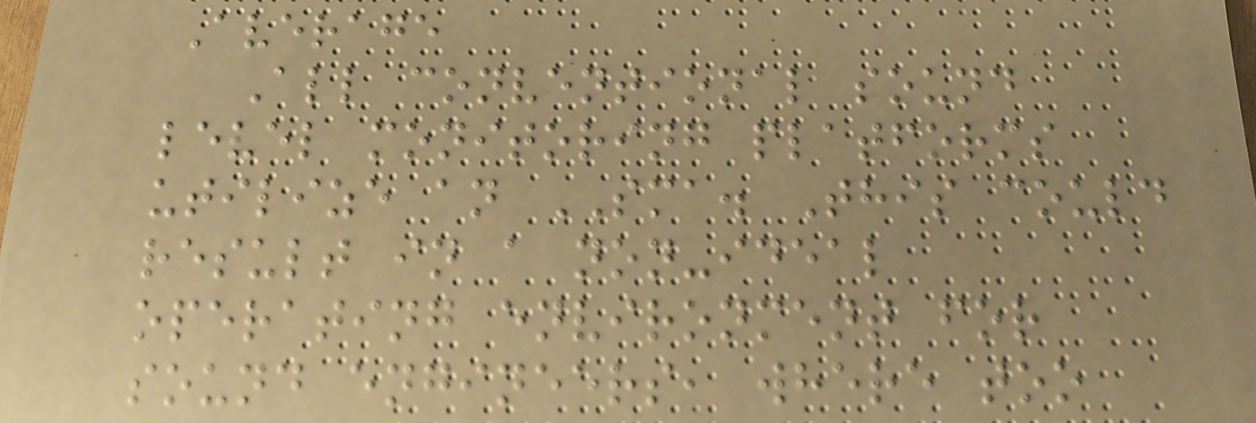Average
All conventional sound
level monitoring platforms
utilize an SMA. This could
result in a non-ideal
operating environment for
sound engineers, where too
